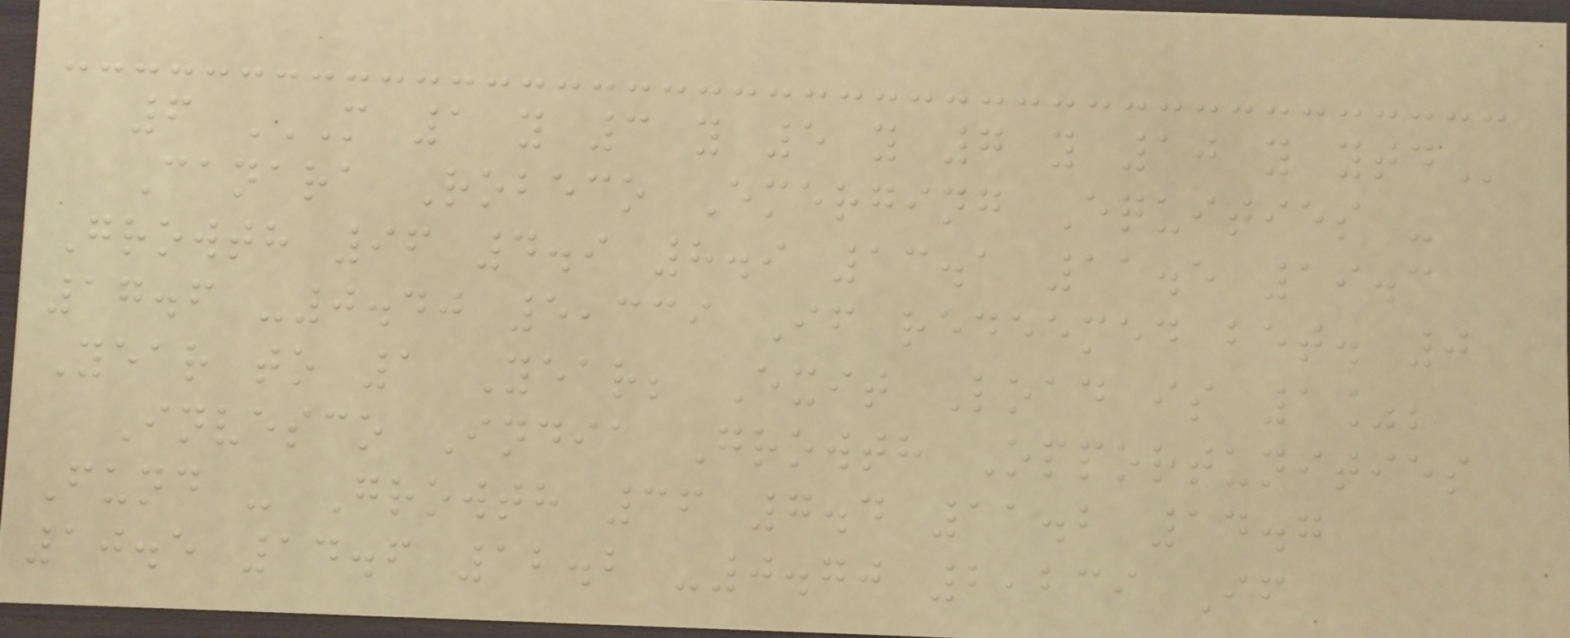6 M 1 Y 3 Y 5 Y 7 Y 10 Y YTD
Canara Robeco Emerging Equities -
Growth 96 4.9 8.9 13.1 11.5 19.3
17.6 -0.40 5,339 If redeemed bet. 0
Year to 1 Year; Exit Load is 1%;
Invesco India Growth Opportunities
Fund - Growth 36 7.4 11.2 14.7
10.5 14.6 12.2 -0.70 2,239 If
